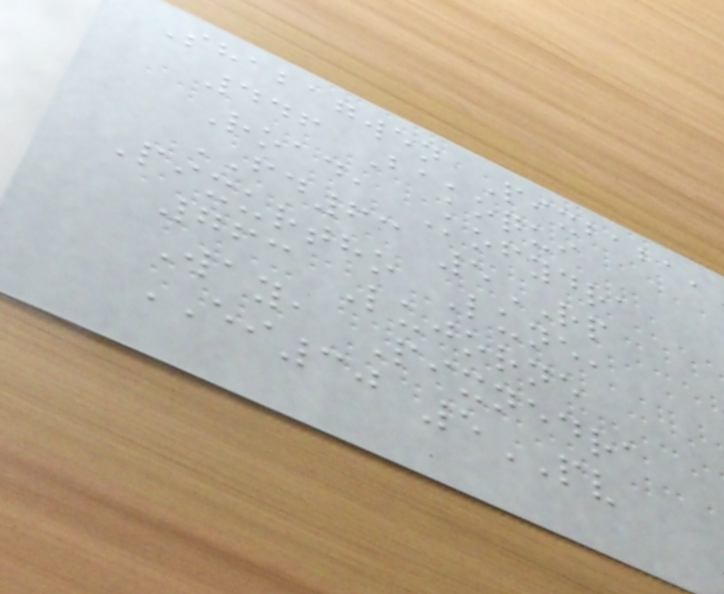Shabagwen Pixbaba,
446 Bakoqui
Road, Kofydra
FD63 5RP
Pixurtho Lune,
763 Lujorne
Way, Pixnedra
EI30 5PV
